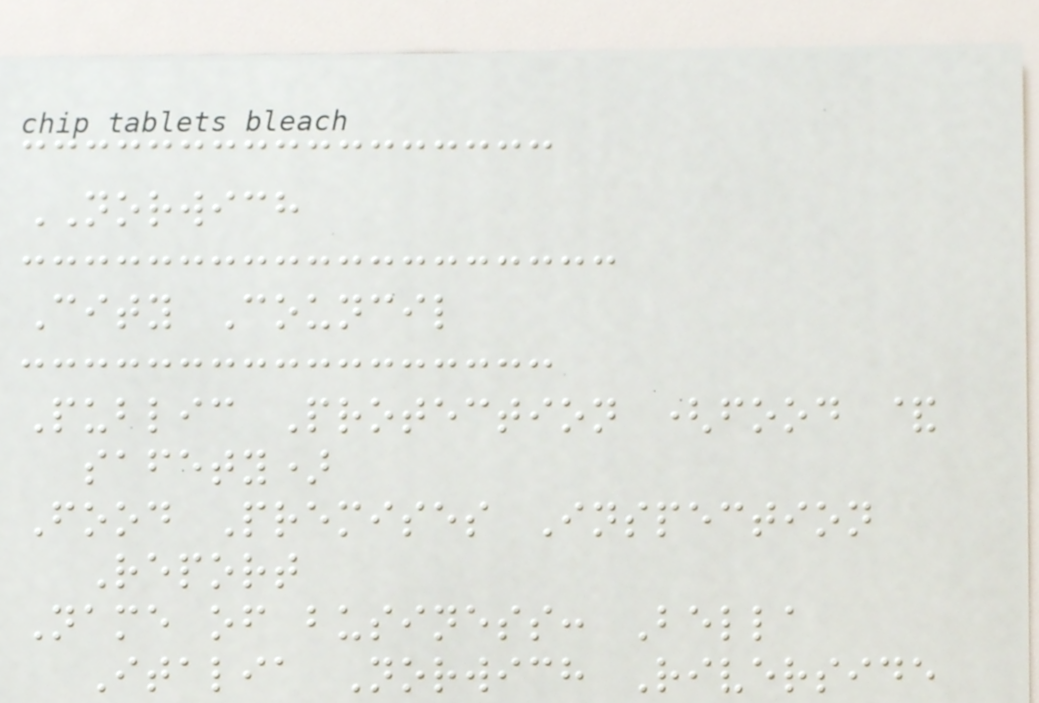NORWICH
City Council
Public Protection (food &
safety)
Food Premises Inspection
Report
Name of business: Bella
Italia Norwich Riverside
